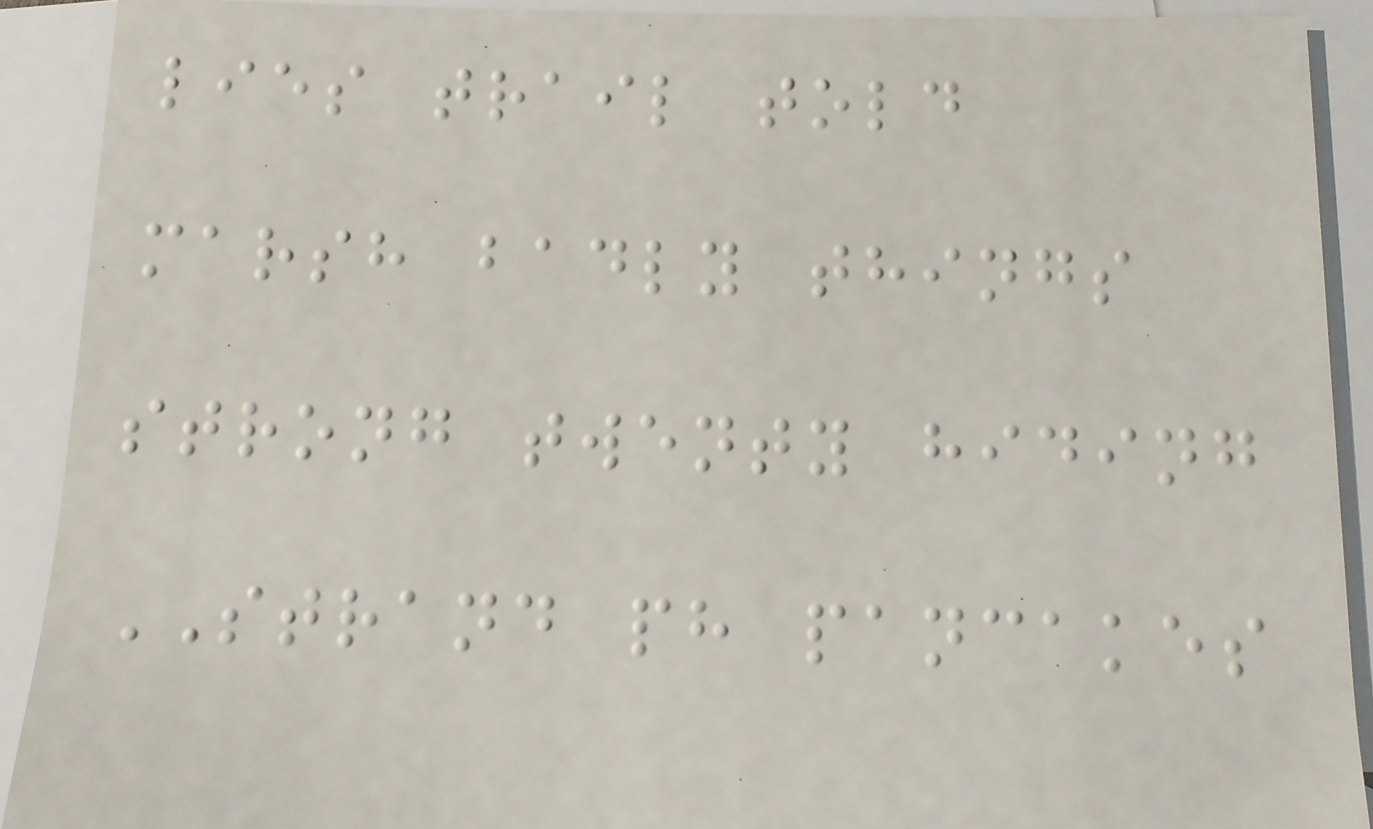lies trail told
marsh badly things
strong twenty hiding
STRAND ph pancakes
